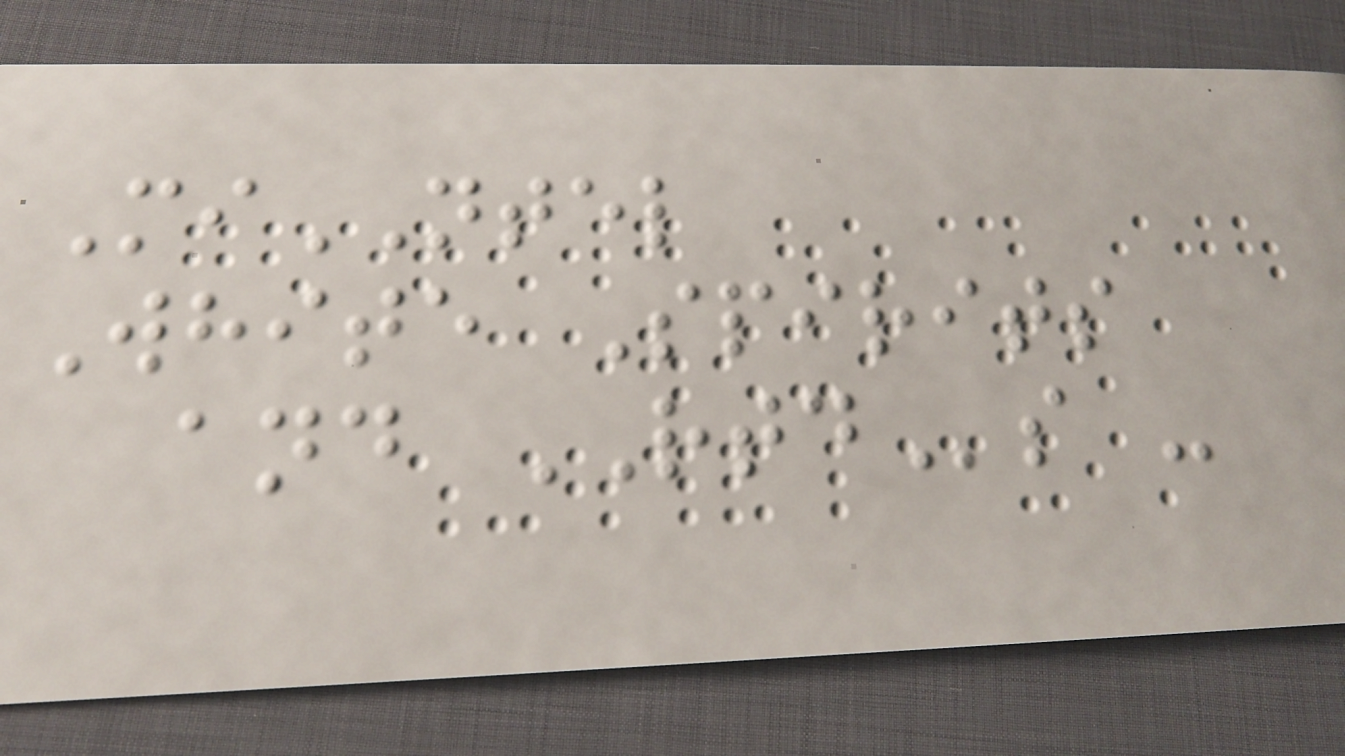MiNTEL
White Spirits
and RTDs -
